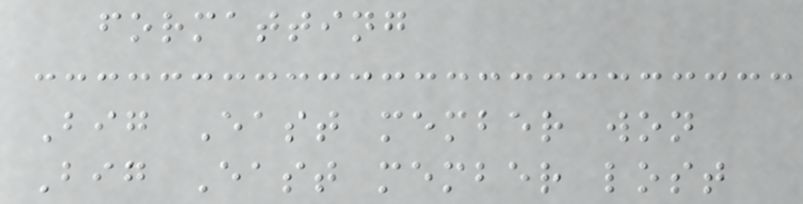formatting
Big East member won
Big East member lost
